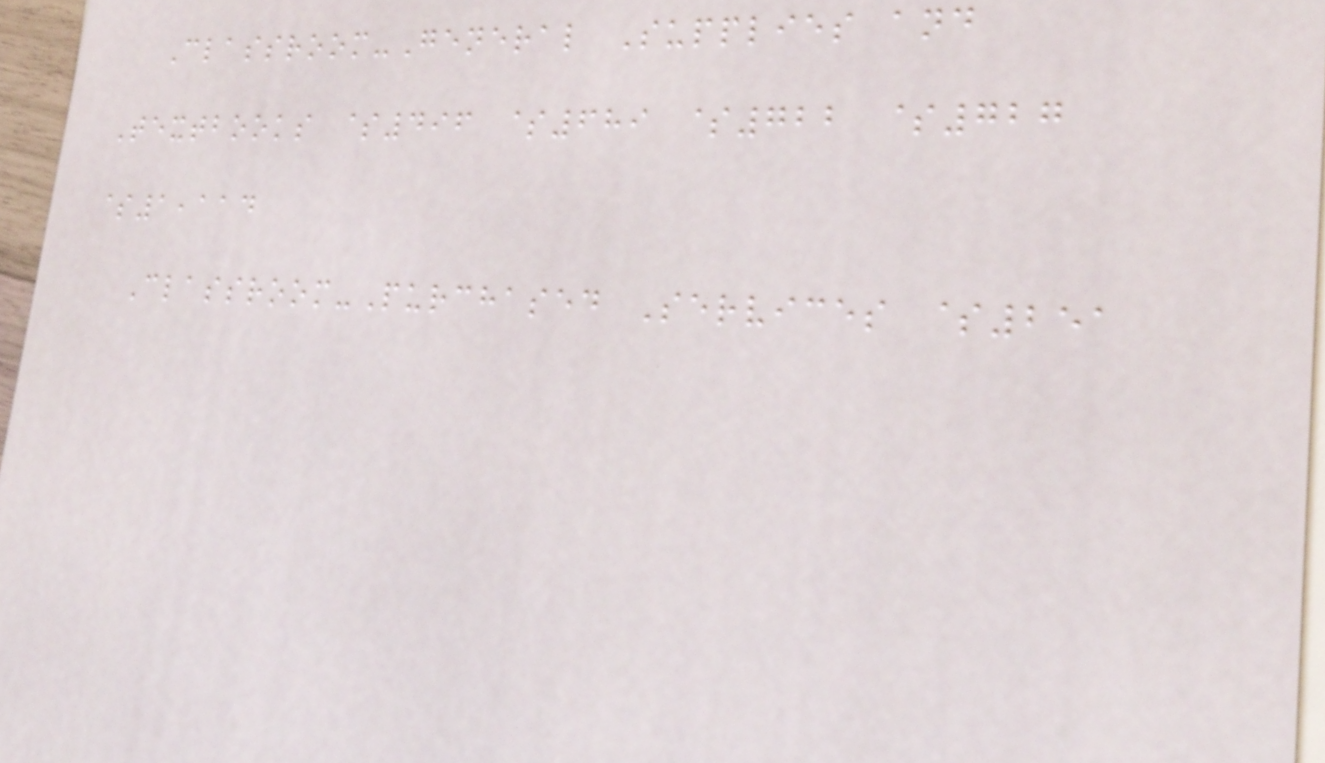Classroom-General Supplies and
Textbooks $496 $689 $722 $727
$1,114
Classroom-Purchased Services $251
